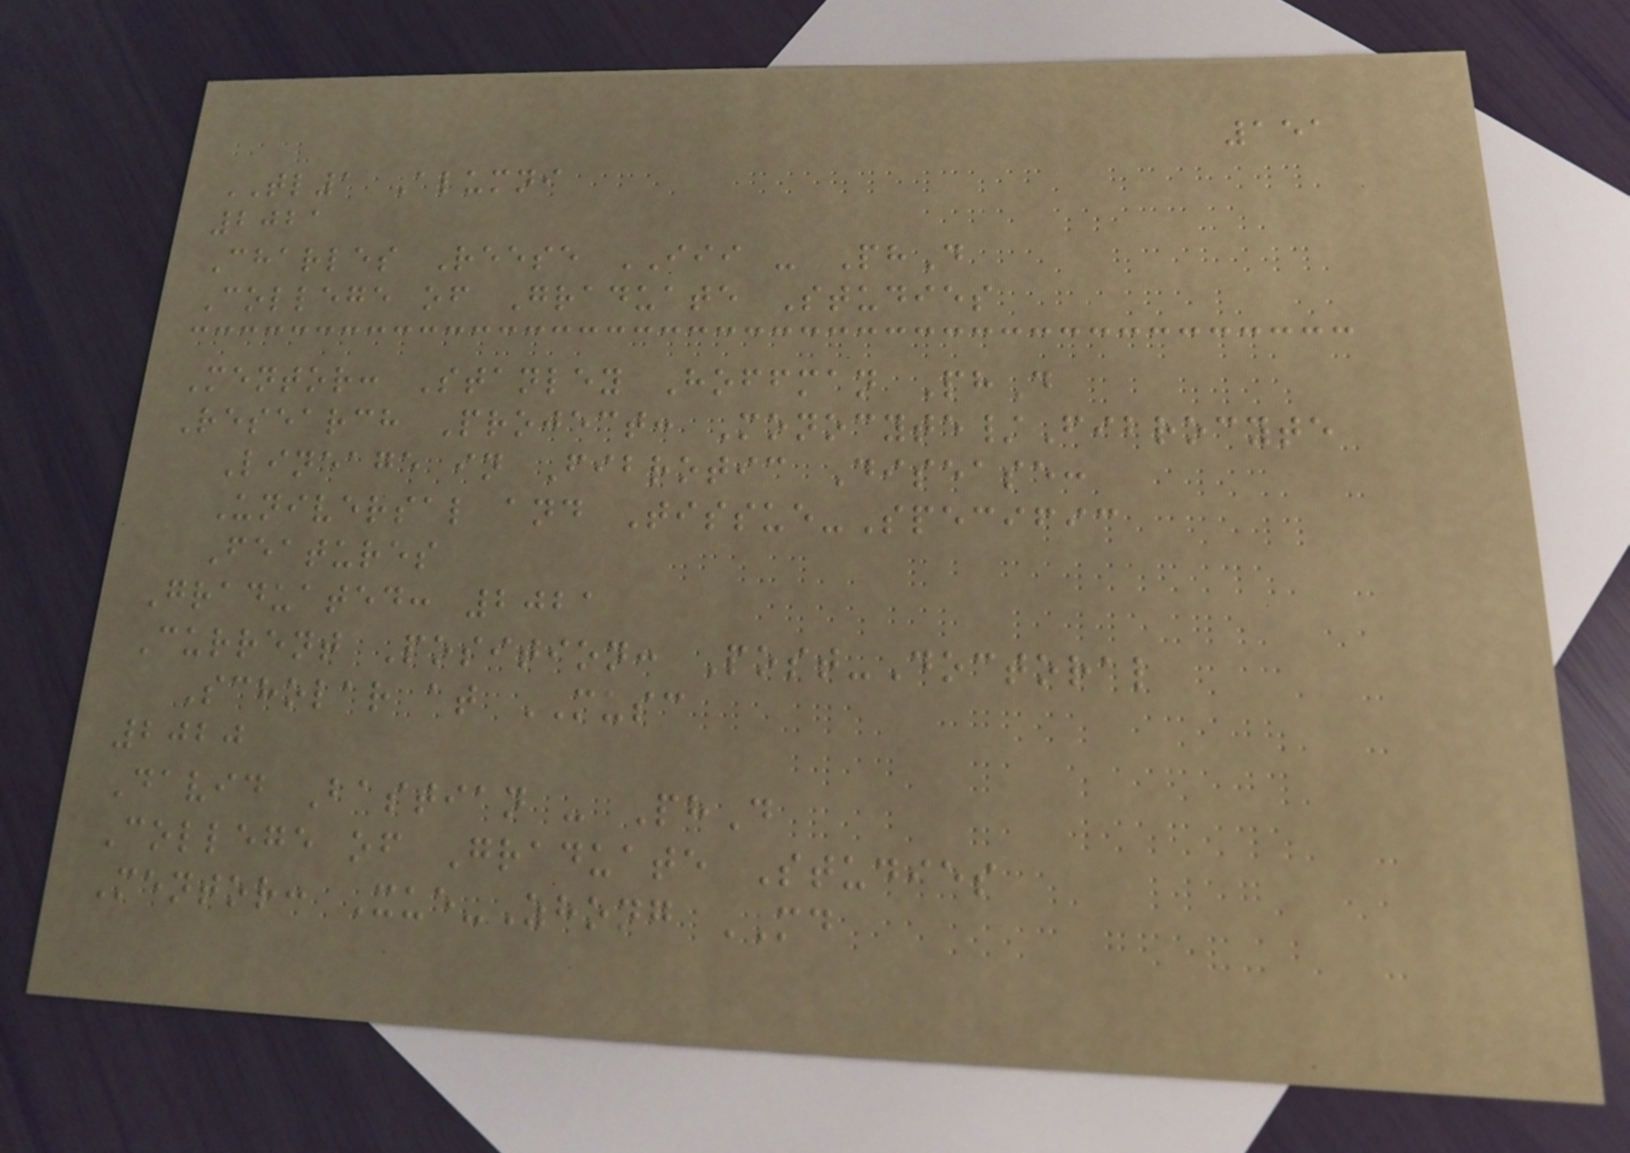151
TL1 Alumni
2021
Charles Reese III - PhD
College of Graduate Studies
Mentor: Stanley Hoffman PhD
Research Project: Monocyte/Fibrocyte
Lineage in Fibrotic Disease:
Universal and Tissue-Specific
Features
Graduated: 2021
Current Position: Post-Doctoral
Scholar at MUSC
2020
David Bastian - PhD
College of Graduate Studies
Mentor: Xue-Zhong MD
